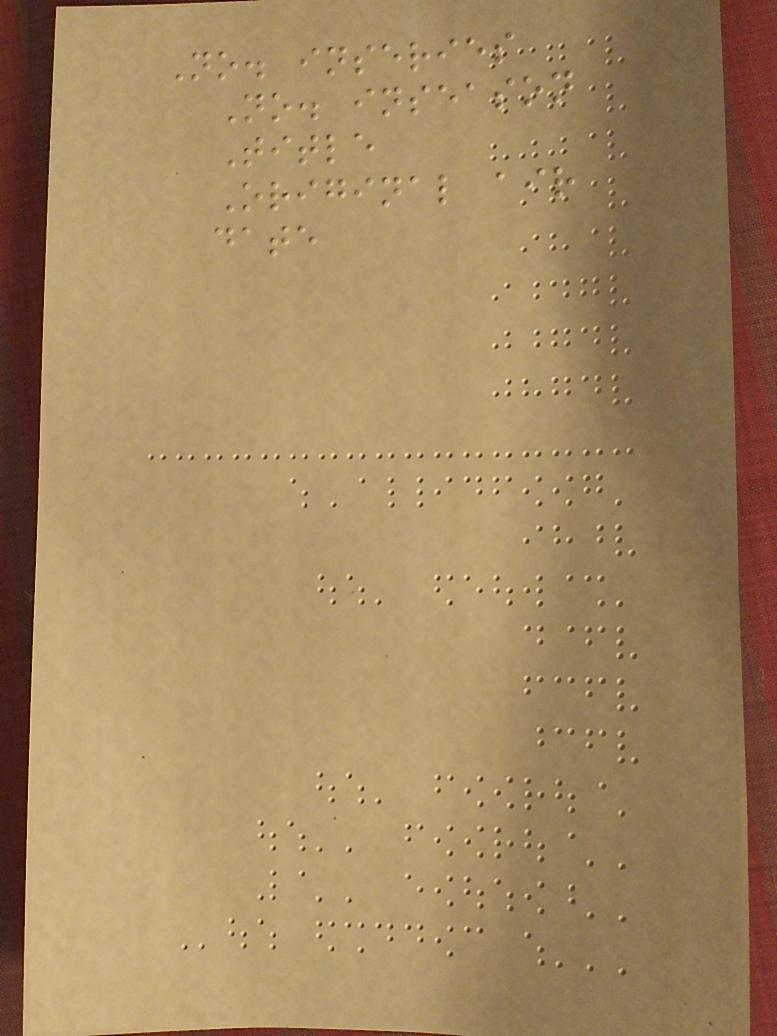No. inseries
No. inseason
Title
Original air
date
